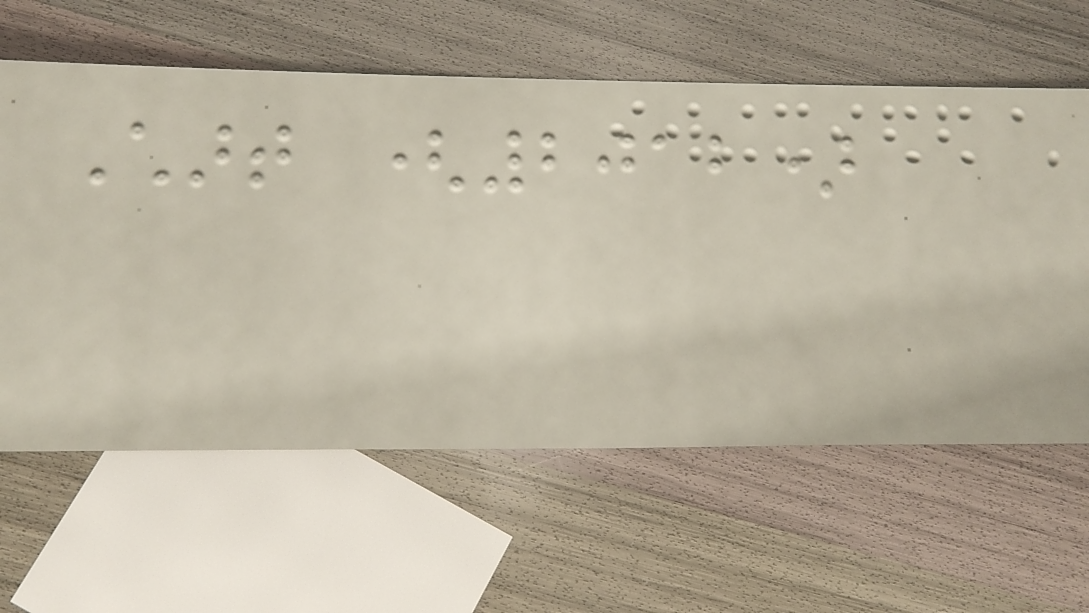Chart (2012)
